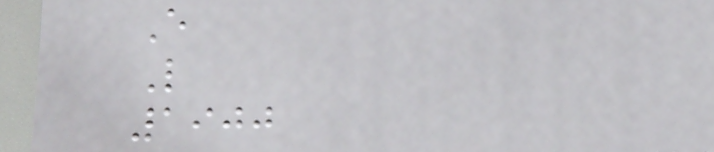E
L
1900
